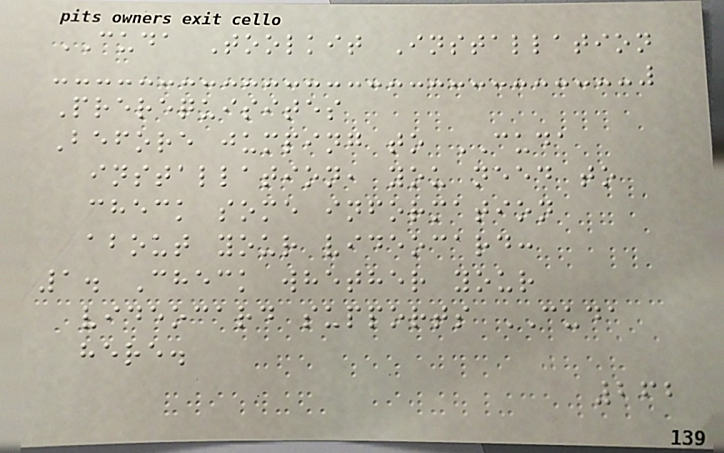CUDA Toolkit Installation
Prerequisites
Before jumping to CUDA
installation, you need to
check some information
about your videocard:
1. Check whether your
videocard supports CUDA
here.
262
